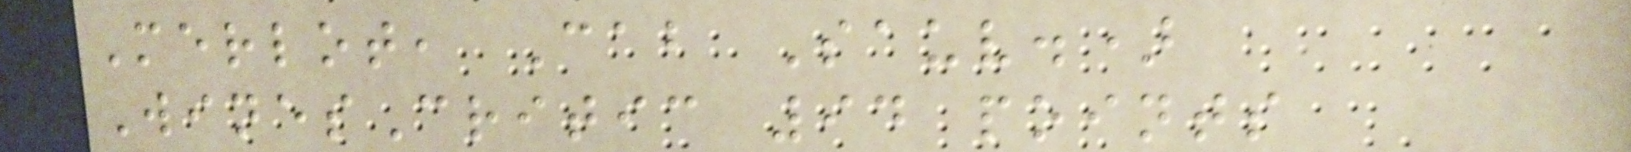Merlot, Cab Sauv.)
WinesCritic 94 points
